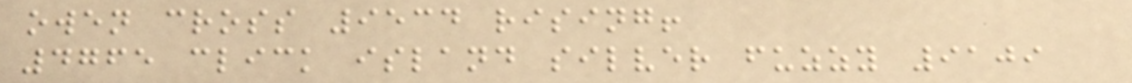owen cross 9534 rising!
4765 click island silver fuzzy 9109
